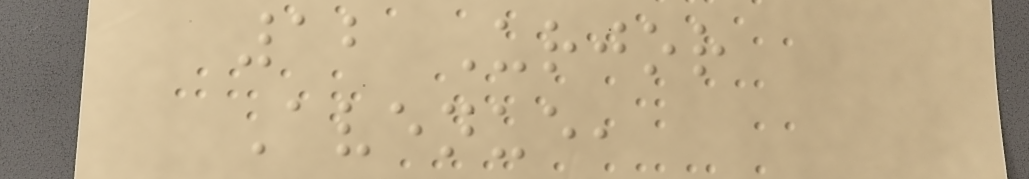12 Urjor
Avenue,
